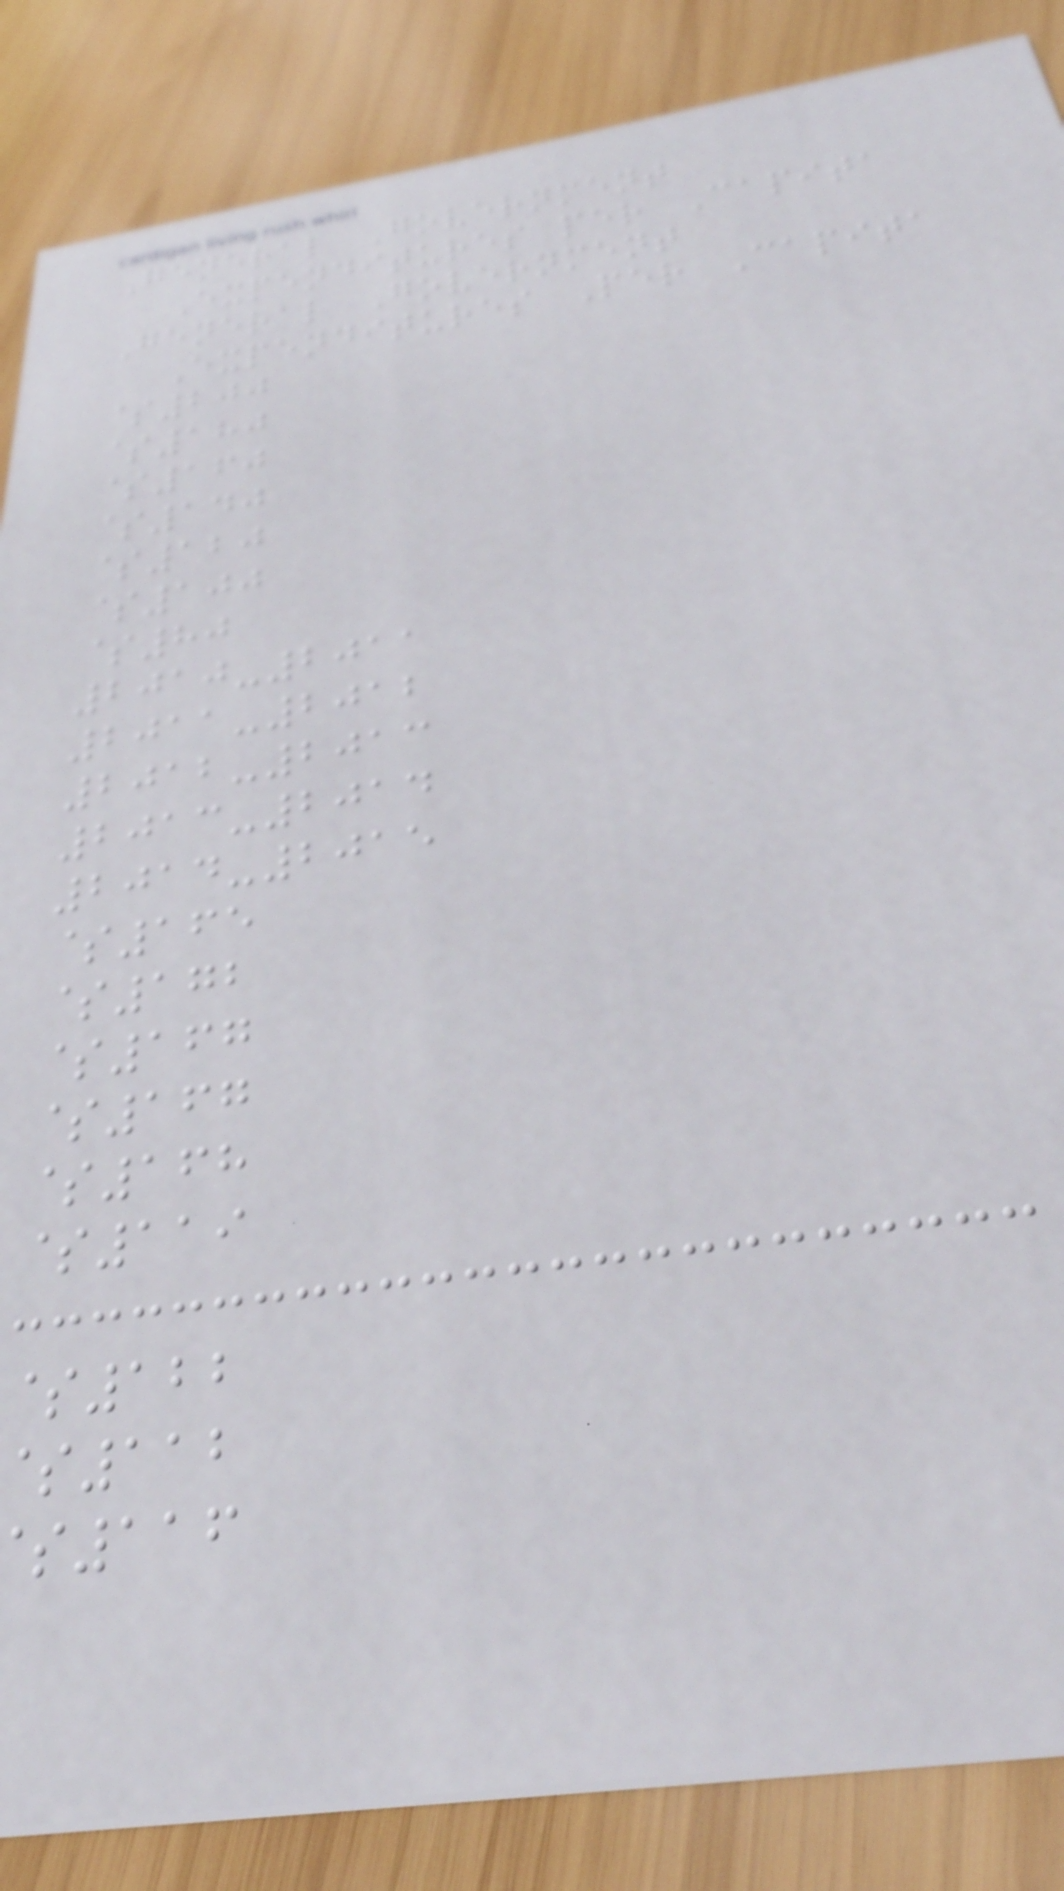General Government
Expenditures per Capita
General Government
Expenditures Per Capita
$200
$180
$160
$140
$120
$100
$80
2010-2011
2011-2012
2012-2013
2013-2014
2014-2015
$165
$172
$167
$167
$168
$119
$122
112
116
